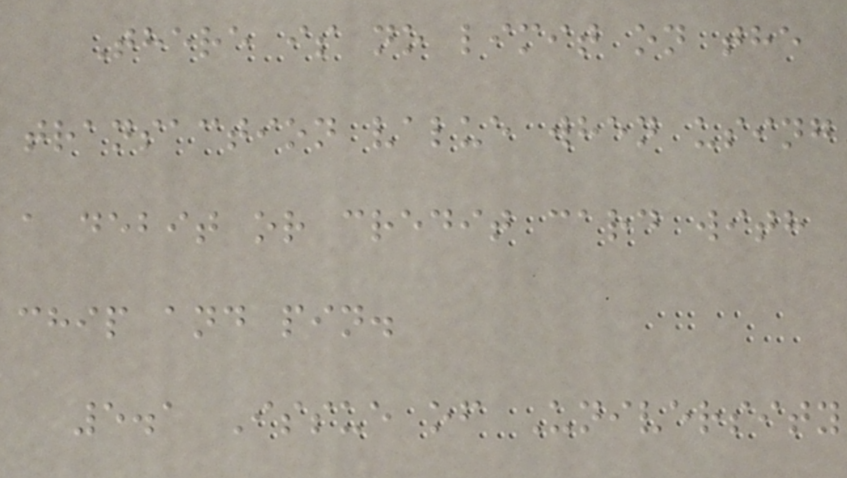There is no limit on the
transaction value when using
a debit or credit card with
chip and pin.
5.1 Issue of University
